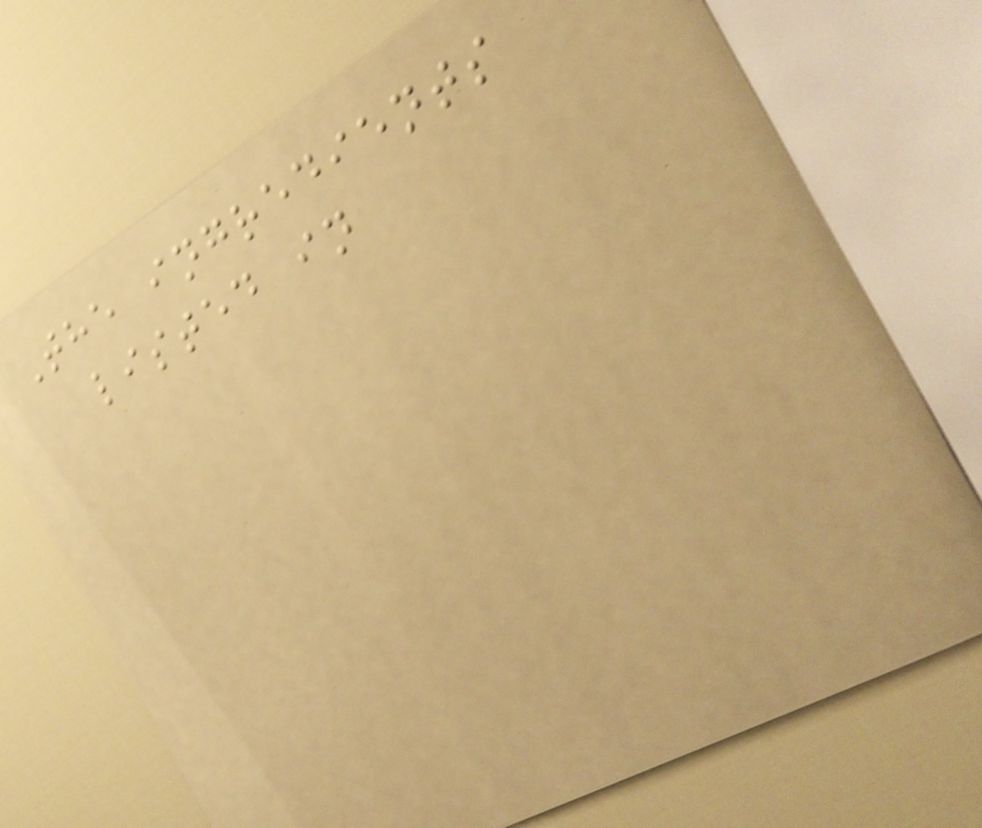The ingredients
listed in
